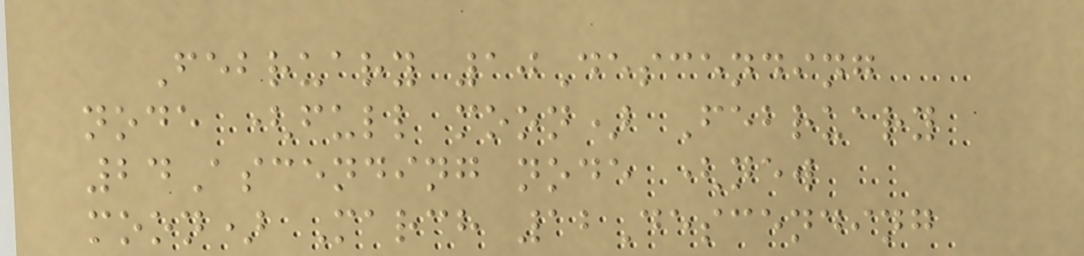February 10Descending
node (full moon) February
24Ascending node (new
moon) March 12Descending
